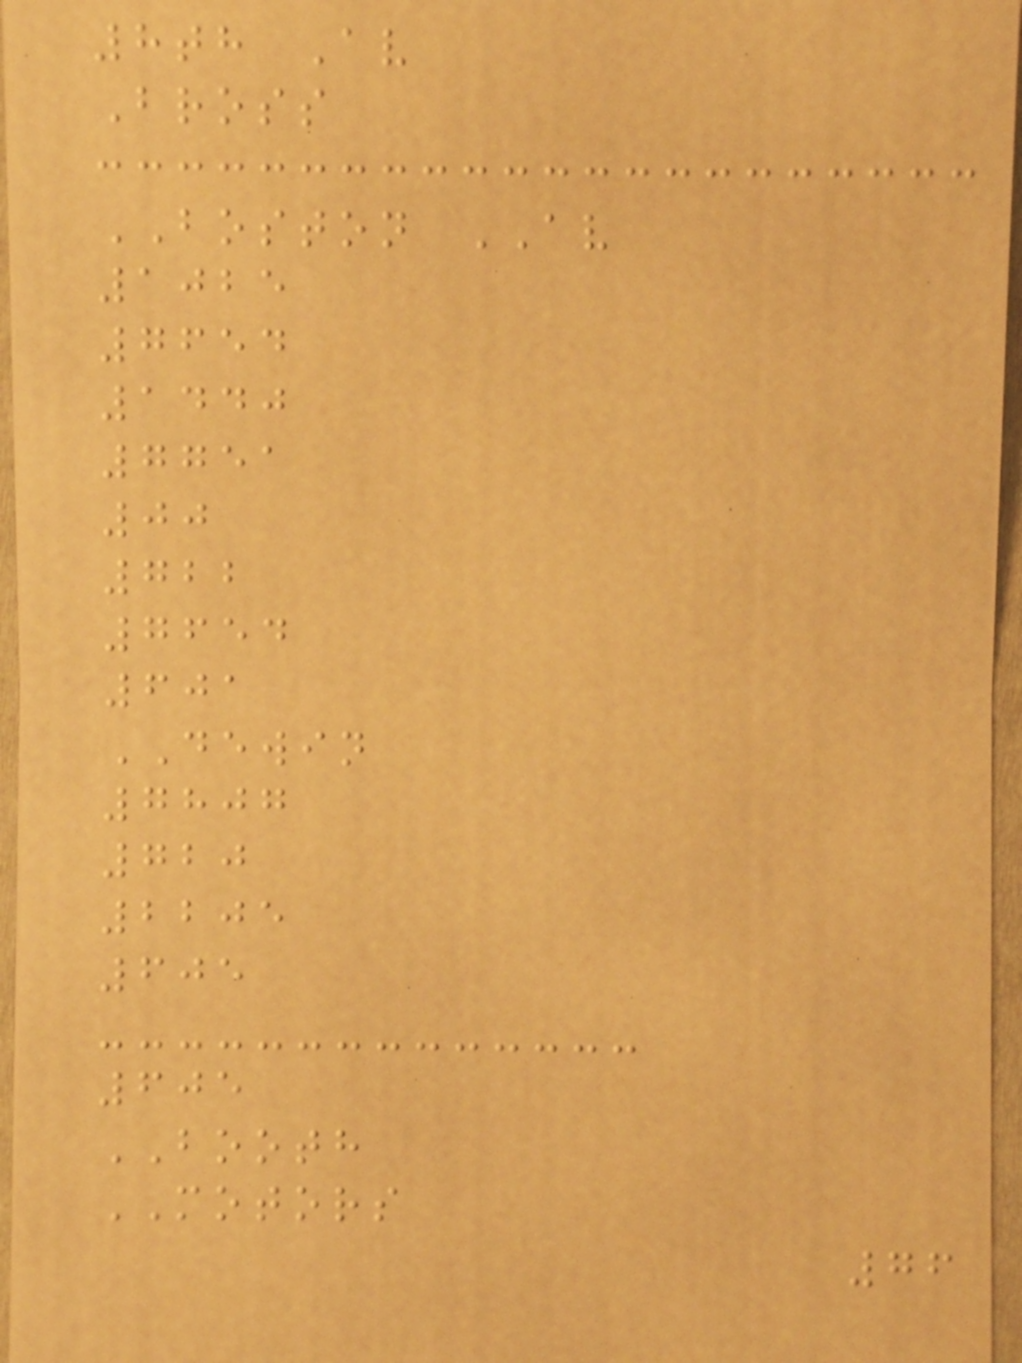8th Av
Bross
BOSTON AV
1025
7654
1440
7751
00
722
7654
601
DEWIN
7807
720
2205
605
605
BOOTH
MOTORS
76
